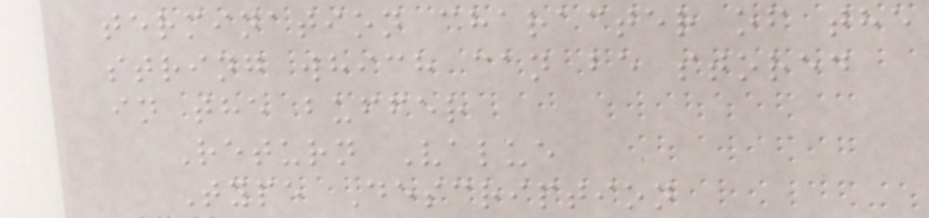termination character of the
string which can be stored
in the buffer
Return Value
Type Description
